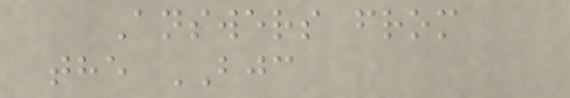Answers from
the BJC
